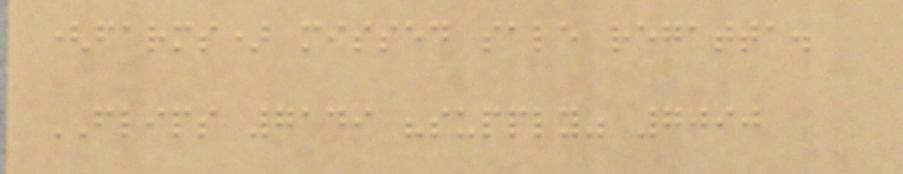(farms) missed sale regatta.
FLIPS 7149 "supply" 7090
